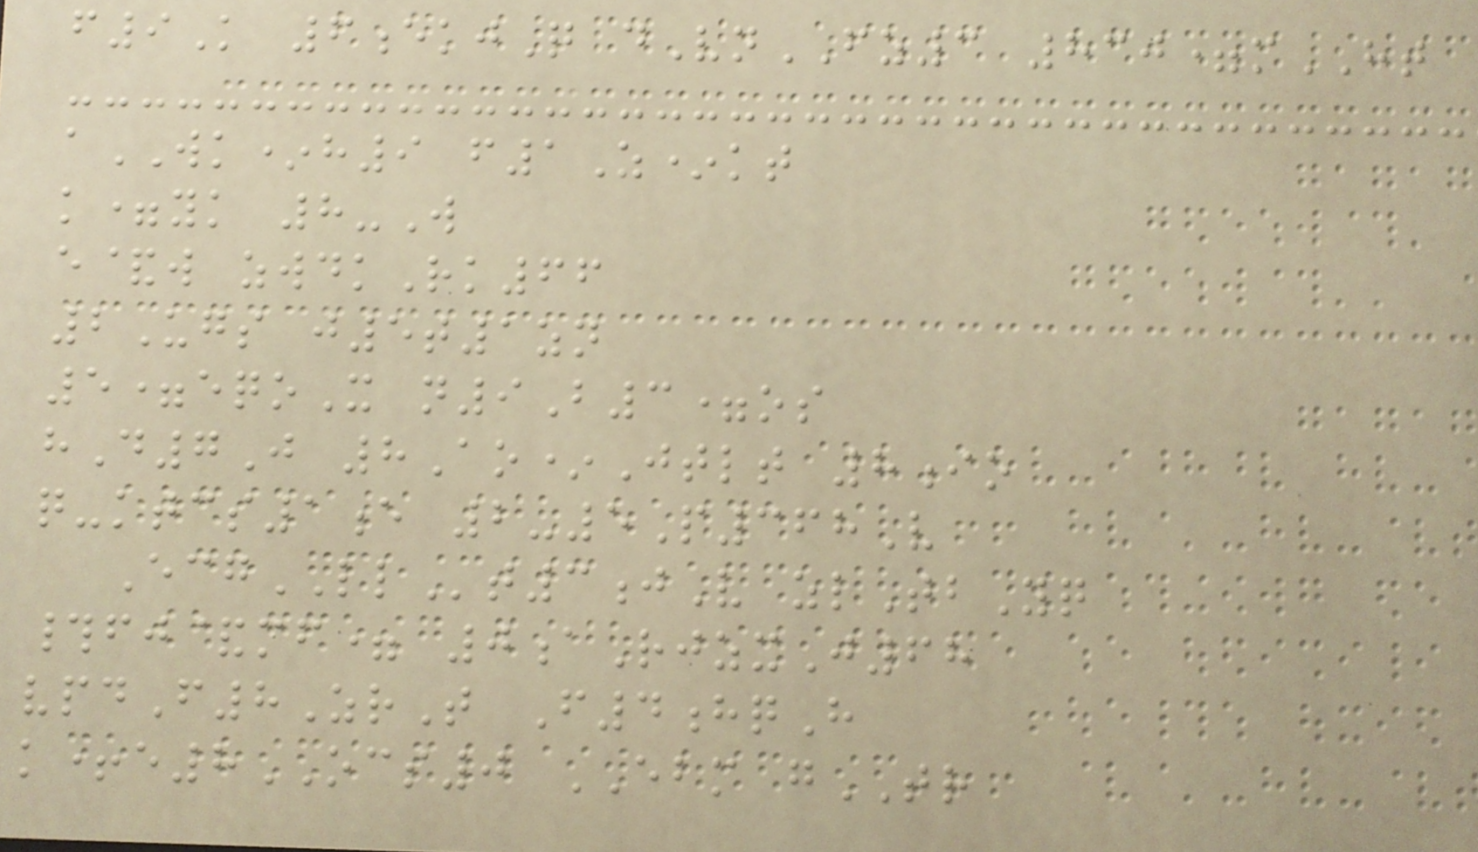f9K 6ekjQ dVnFZ3 830=mHT
aWK*h9 f1Z*kt
k=yk 8-W
e&w zwdkRk66
2Ugs j5t1zn
5=eqoX n9B3=os
hD7J 8Ao*Jtlt 8io
q-ktcs1e 2-5P368V
EcgLLt3jV zlTbYq
#fj&mf= 0aRjzxJ68
vpdF8ZrT F4hqH
k+e8OCS0 EBM gTR
